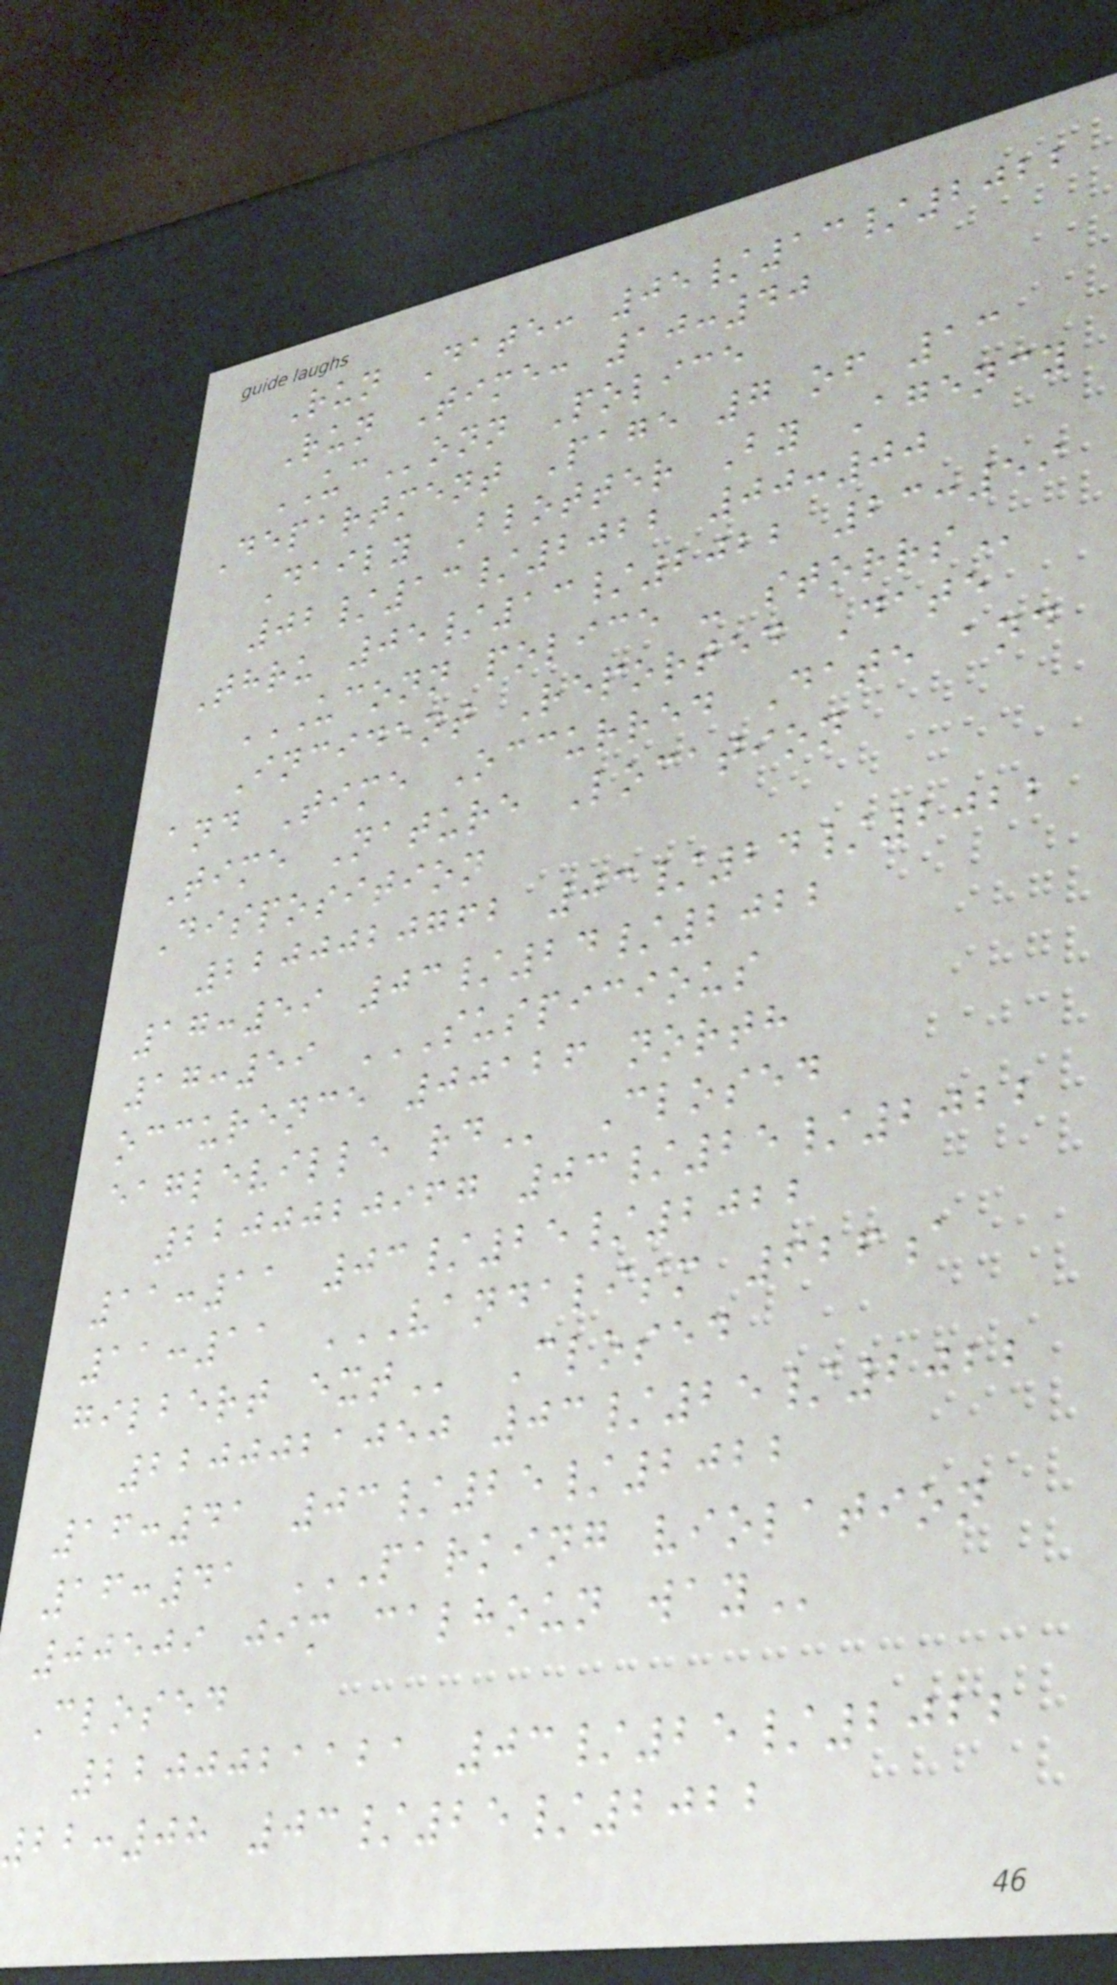Run Date: 05/13/2022
Run Time: 10:40
UConn Police
Department Page 7 of 13
Daily Blotter By Agency
02/13/2022 00:00
Thru 05/13/2022 23:59
UCONN POLICE - STORRS
Incident Reported Date
and Time Occurred Date and
Time Nature Location
Disposition
2200020762 03/24/2022
17:59 03/24/2022
17:59 SUSPICIOUS
occurence 00126 north
eagleville
2200020967 03/25/2022
11:11 03/25/2022
11:11 VANDALISM 626A
gilbert
2200021050 03/25/2022
16:41 03/25/2022
16:41 PARKING VIOLATION
00509 jim calhoun
Closed
2200021121 03/25/2022
22:08 03/25/2022
